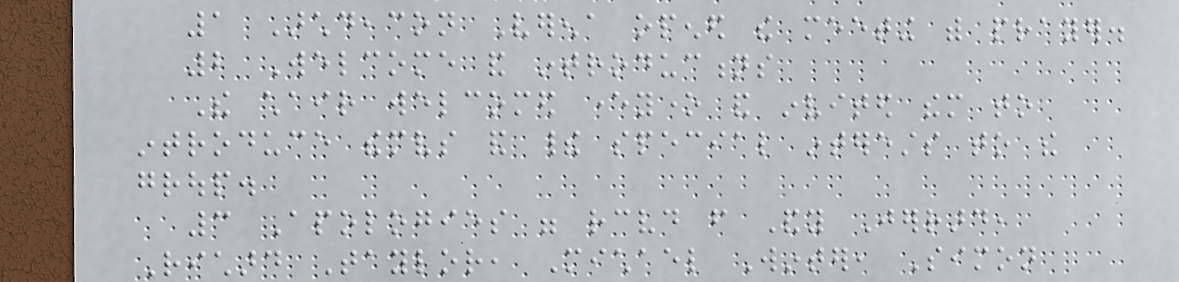1 Archdeacon Verena opened the meeting with prayer.
2 Welcome and introductions
The chair welcomed everyone and invited them to
introduce themselves and their special interests to the
group.
3 Apologies were received from Andy Jerrard,
Richard Taylor, Michael Winter, Simon
